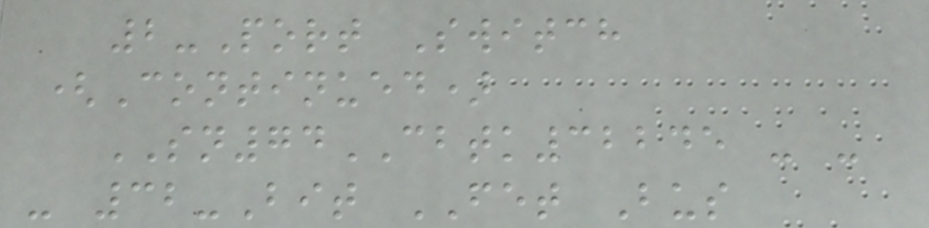2-Port Switch
(Continued)
SN74CBTK32245 - -
- 32-Bit FET Bus
